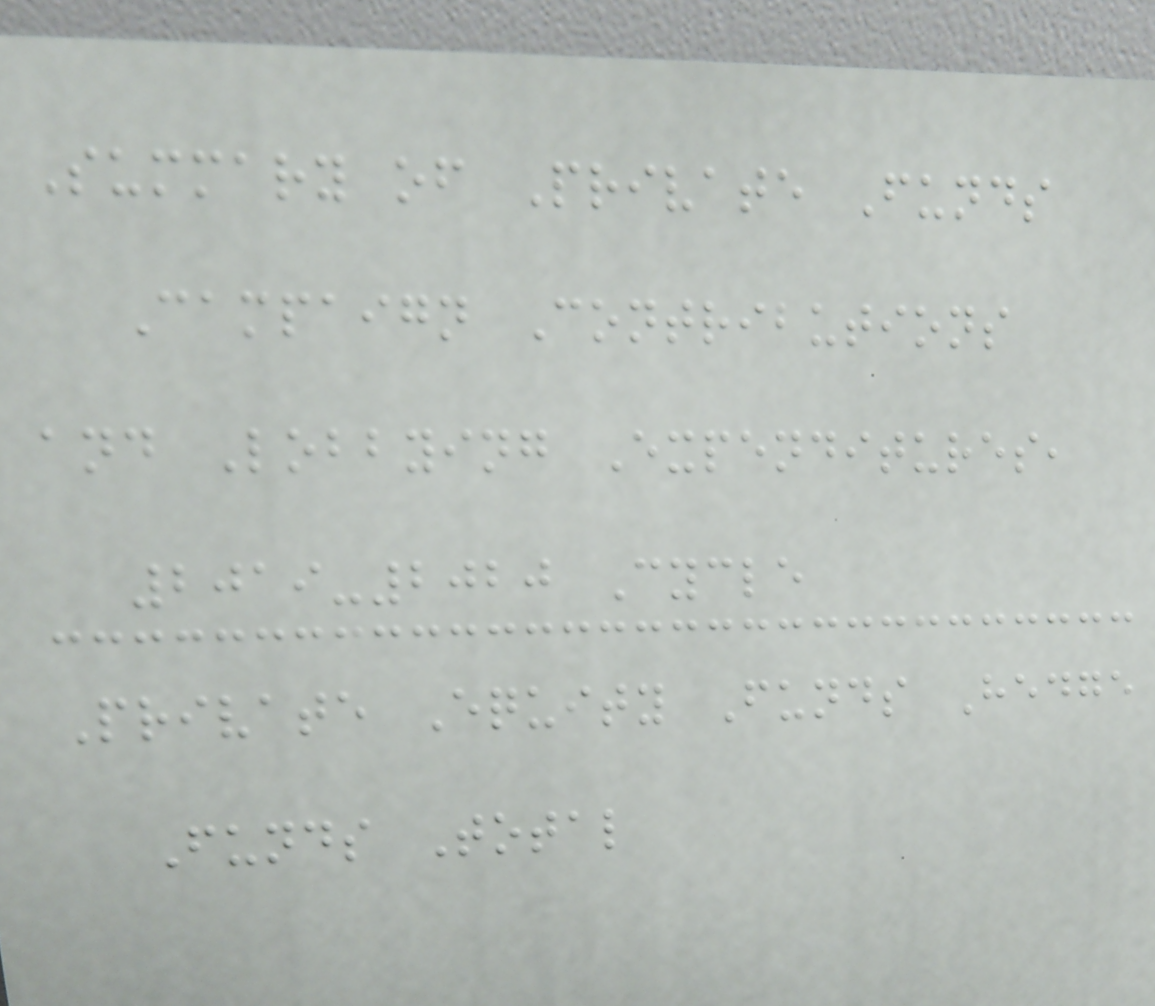Summary of Private Funds
Campaign Contributions
and Lobbying Expenditures,
2019-2020 Cycle
Private Equity Funds Hedge
Funds Total
